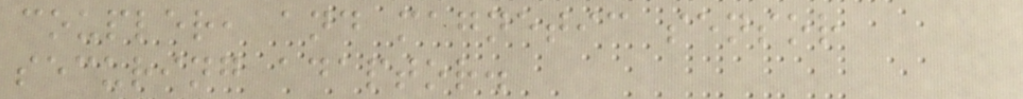coupler, and magnetic sensor
securing adaptor.
